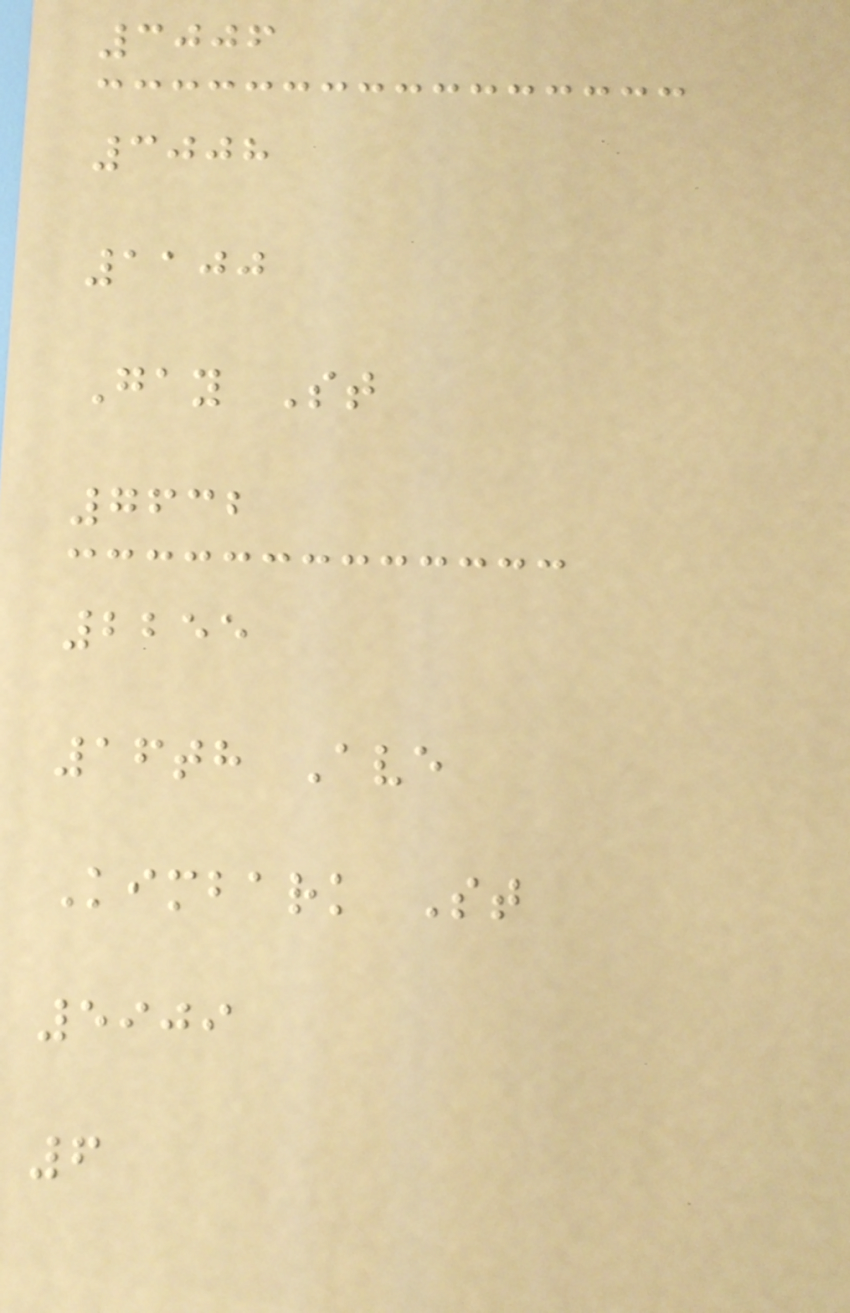3006
3008
1100
Gay St
7632
2255
16th Ave
Kimbark St
5909
6
